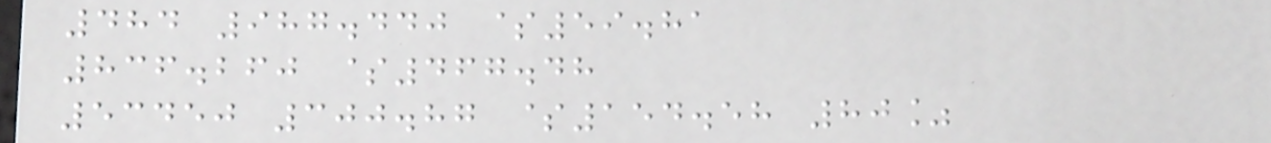484 987.440 $59.81
836.260 $467.48
53450 300.87 $154.58 80%
